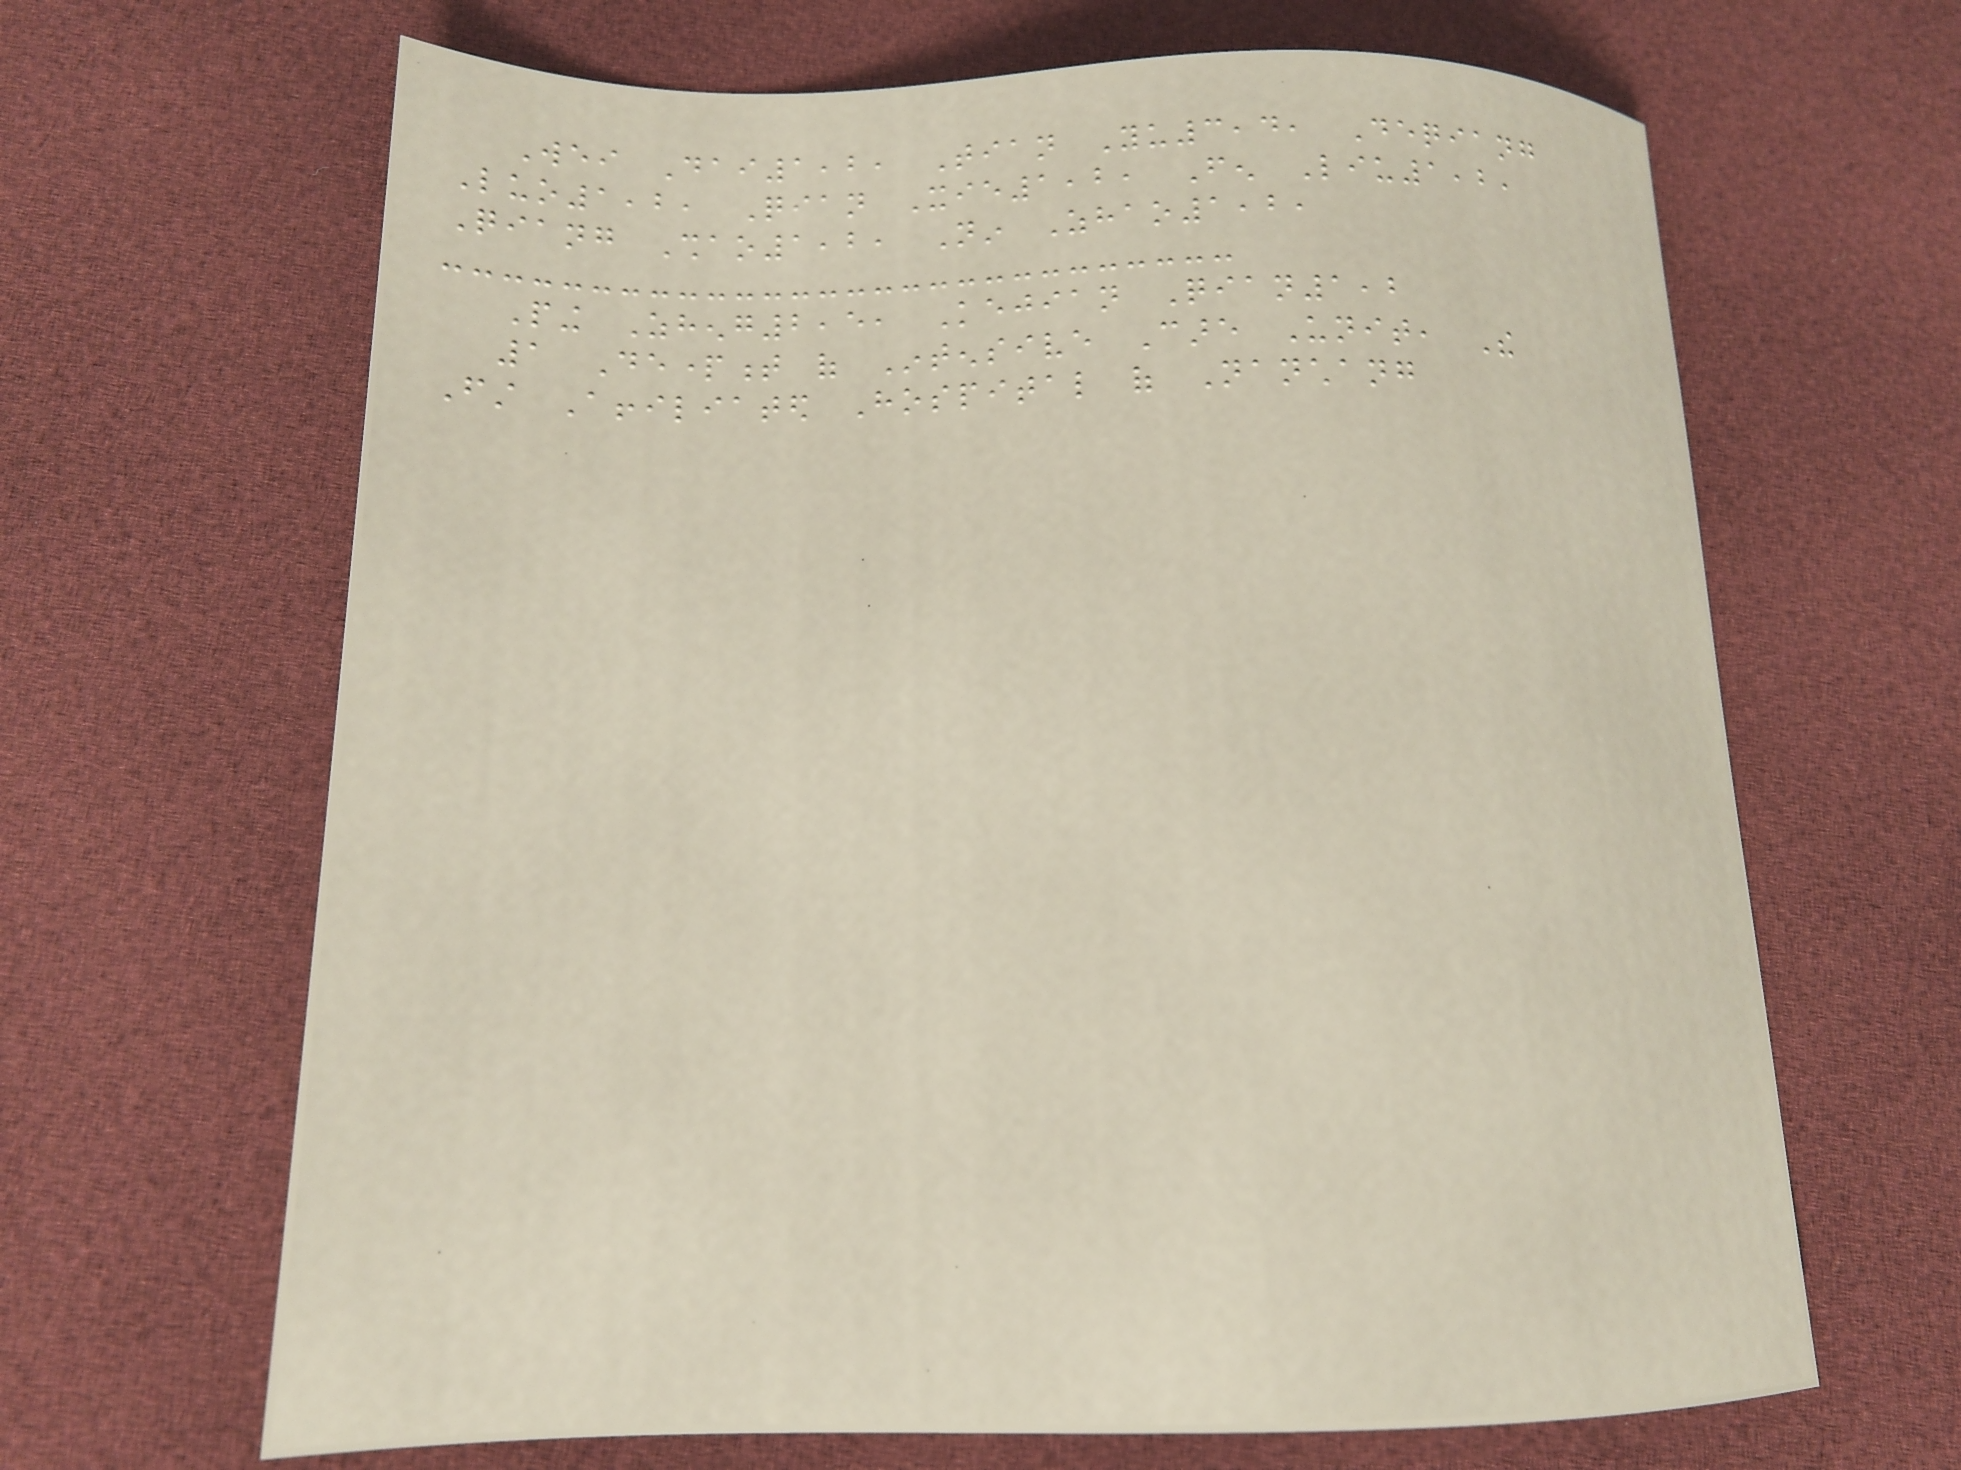Wei Dai1,2, Tian Yu3,4, Deqiang
Luo1,2, Qian Xie1,2, Fen Liu1,2,
Qiang Shao1,2, Nin Zhao1,2,
Ping Zheng2,5, Kejian Qian1,2
1 Department of Intensive Care Unit, The
First Affiliated Hospital of Nanchang
